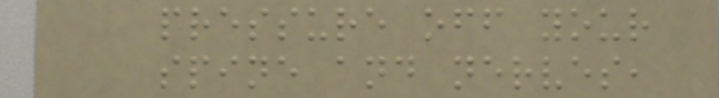pressure off your
spine and nerves,
